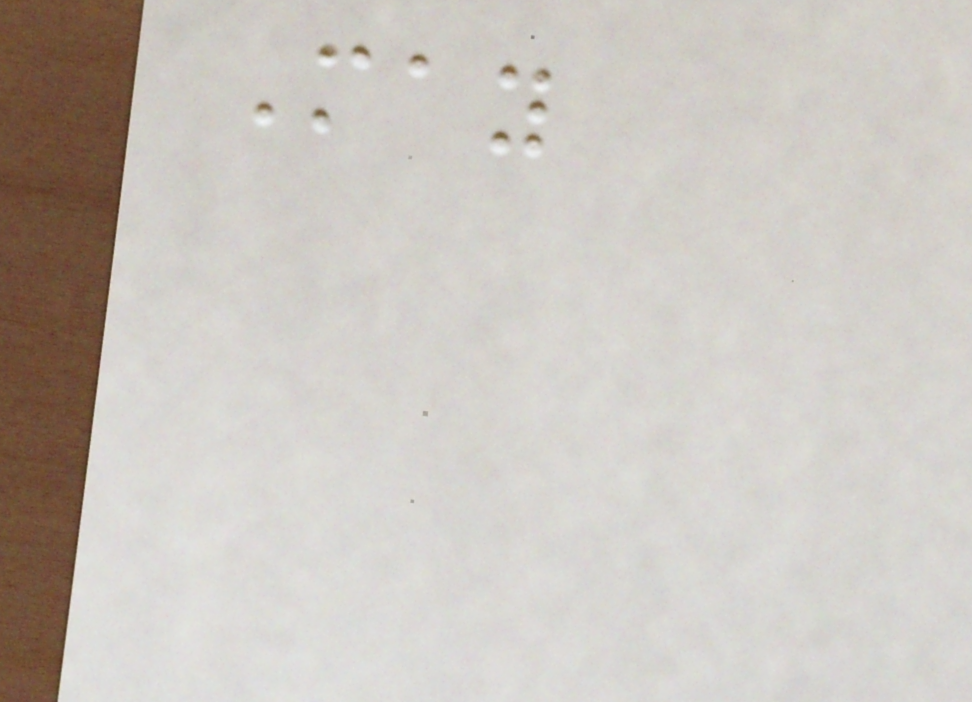May
